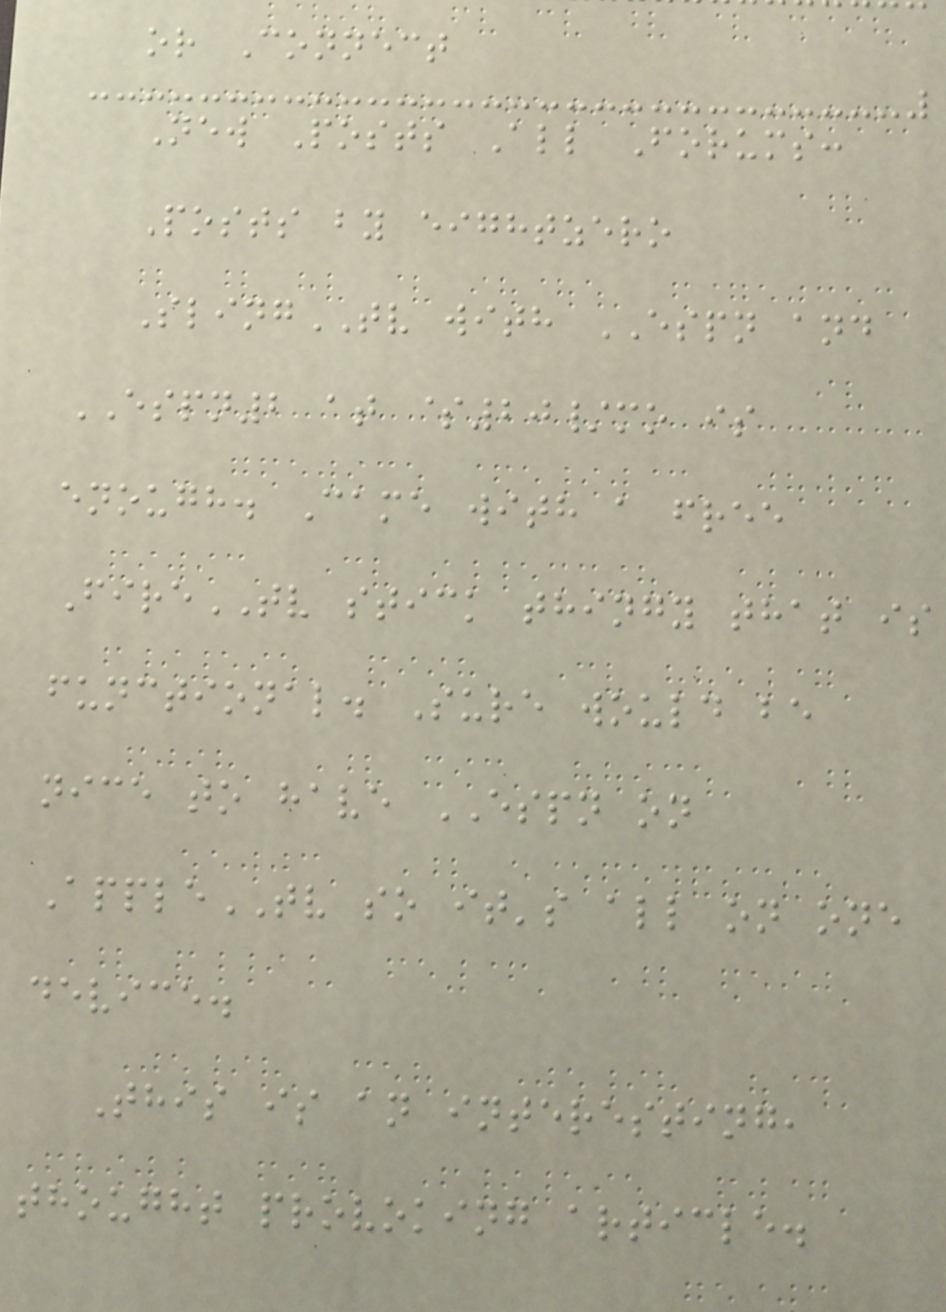or Connect
New Posts All Forums:
Posts by eightzero
SlingTV with ESPN and
ESPN2 at $20/mo is
enough. Came with a free
FireTV stick thingy that is
functional. Sure would be
nice to have ESPN on
AppleTV so it's all on one
device.
This is an interesting,
thought provoking article.
